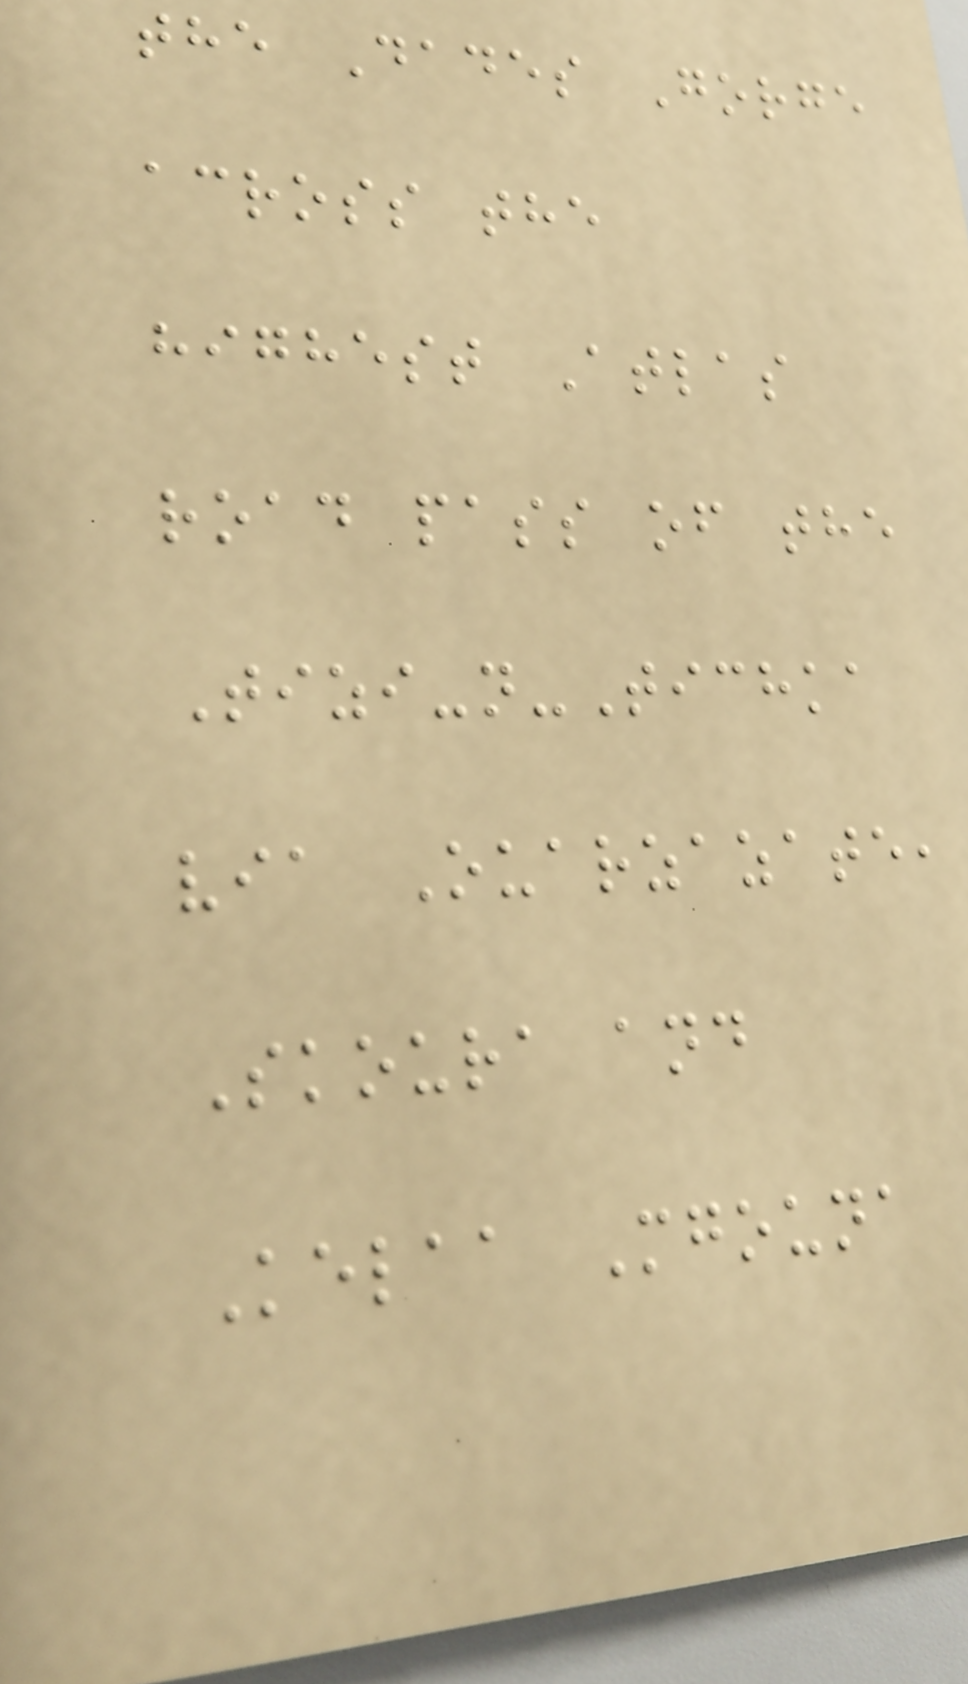the Dades Gorge
across the
highest Atlas
road pass of the
Tizi-n-Tichka
via Ouarzazate,
Skoura and
Kelaa Mgouna
